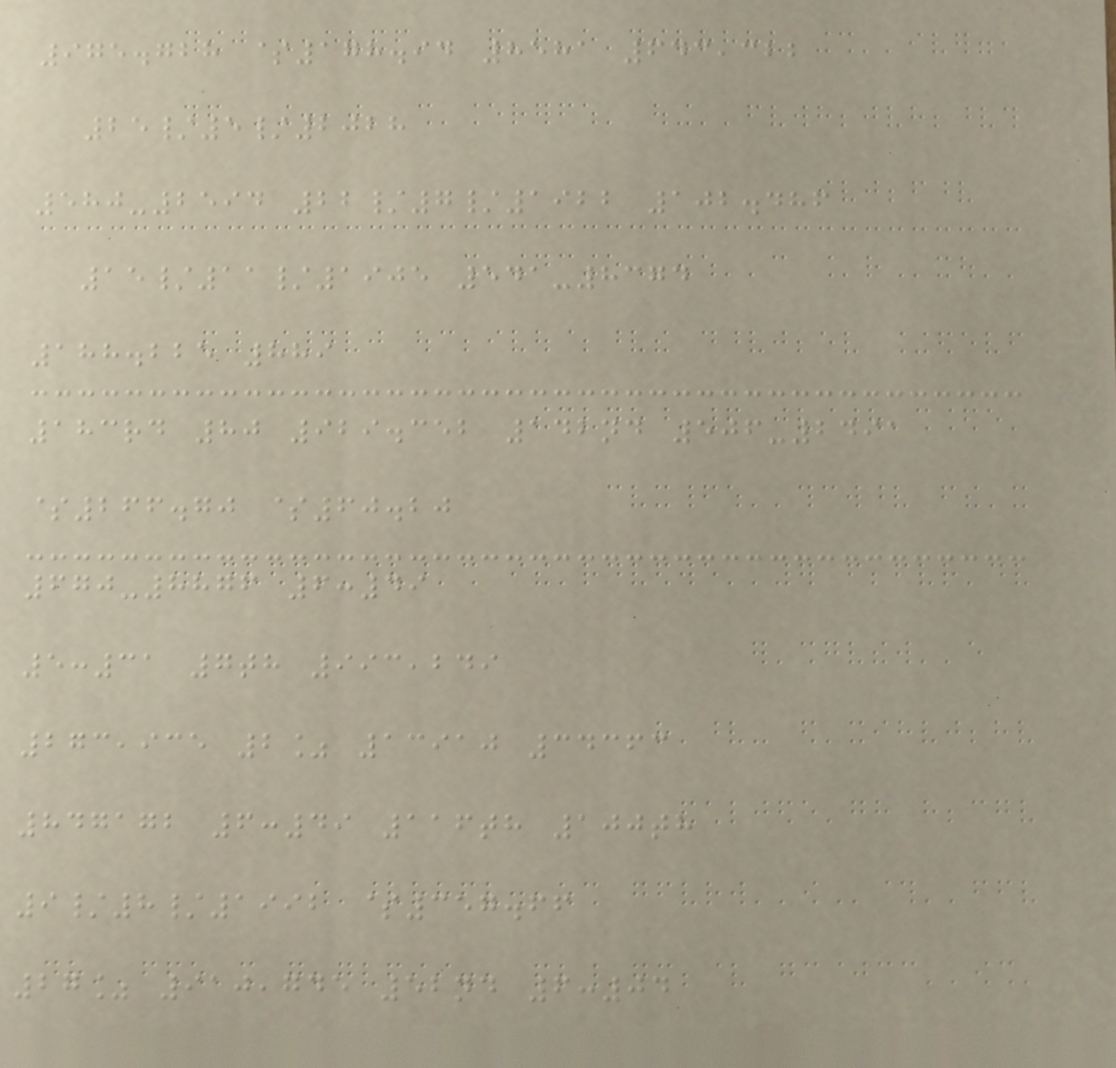975.728 $178.94 8581 643,322
25/5/2028
580-2594 22/7/1922 102.486
15/11/1905 541-8374
188.225 889
183rd 80 929.352 142nd 506-2491
$266.70 $60.20
670-8876 6:49
5:31 7th 993,249
273,935 2% 13910 34363
847172 6:49 116th 100th
9/8/1992 $357.66
27% 910,745 52nd 6:04
